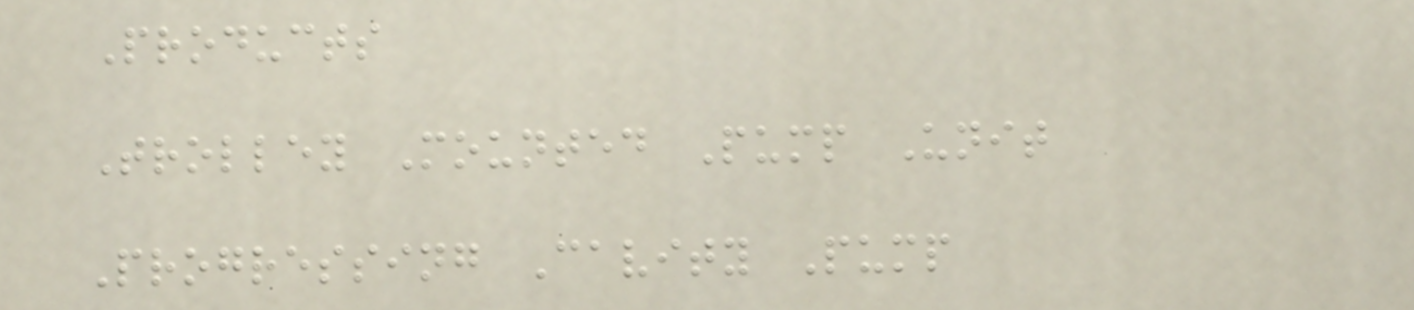Products
Trolley Mounted Pump Unit
Progressing Cavity Pump
